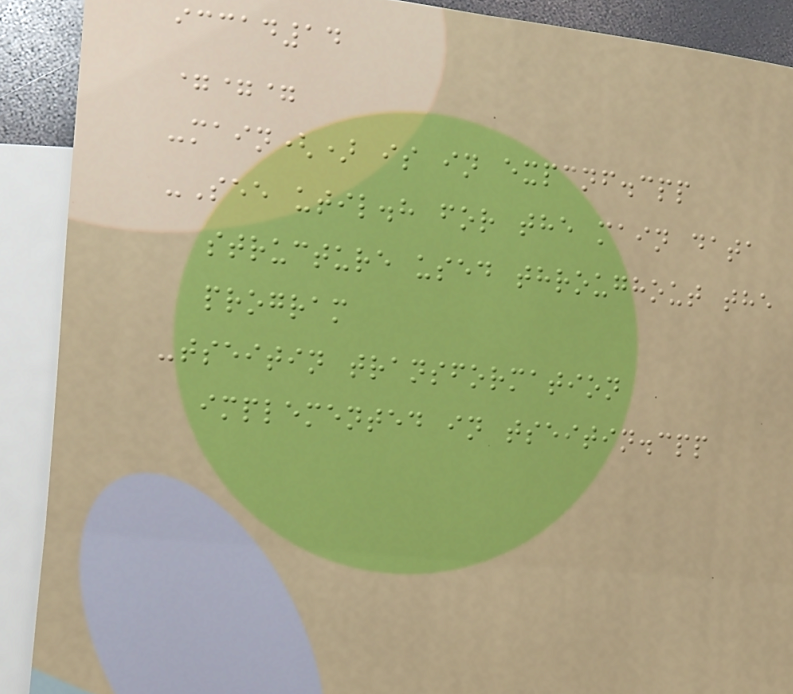iccad14
===
-main() is in expcnf.cpp
-See util.h for the main data
structure used throughout the
program
-tseitin transformation
implemented in tseitin.cpp
